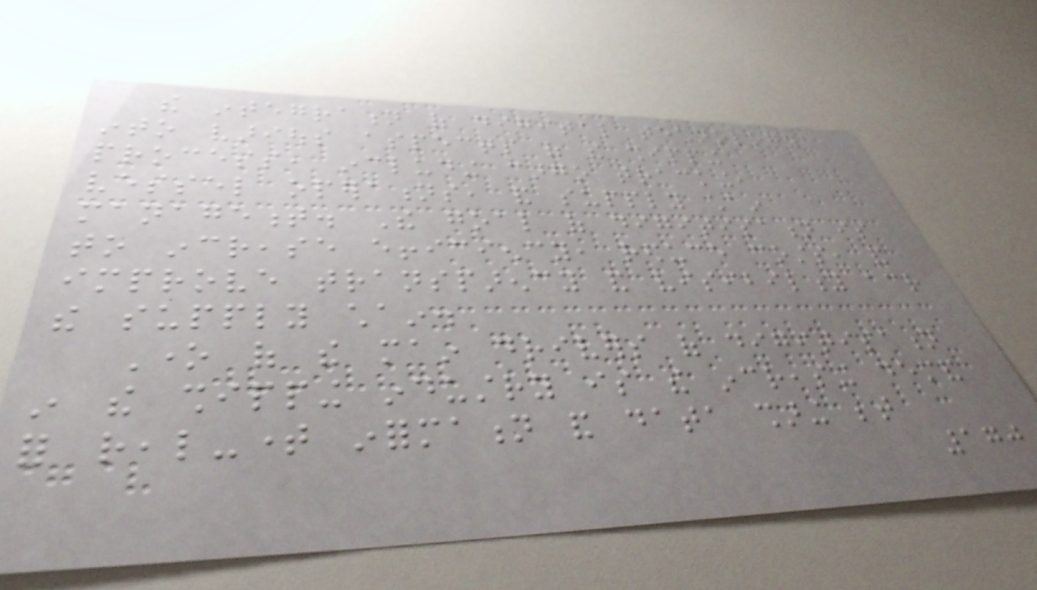the integration of digital technology
into various aspects of the shipping
process, including cargo tracking,
vessel operations, and supply chain
management. The goal of digitisation is
to increase efficiency, reduce costs, and
improve transparency and visibility across
the supply chain.
One of the main drivers of digitisation
in the shipping industry is the increasing demand
for real-time information and data sharing between
170
